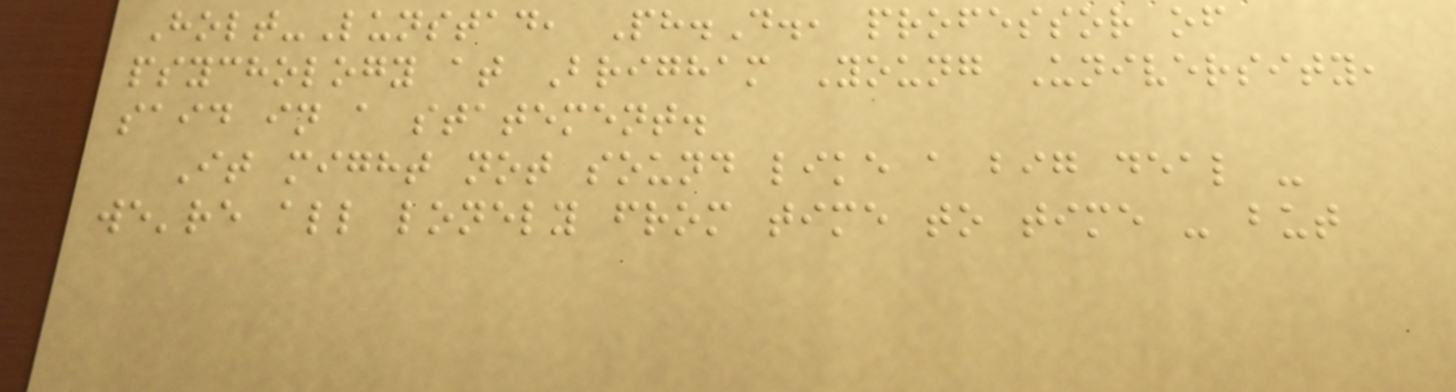Holt-Lunstad, Ph.D., professor of
psychology at Brigham Young University,
said in a statement.
It might not sound like a big deal -
we're all lonely from time to time - but
